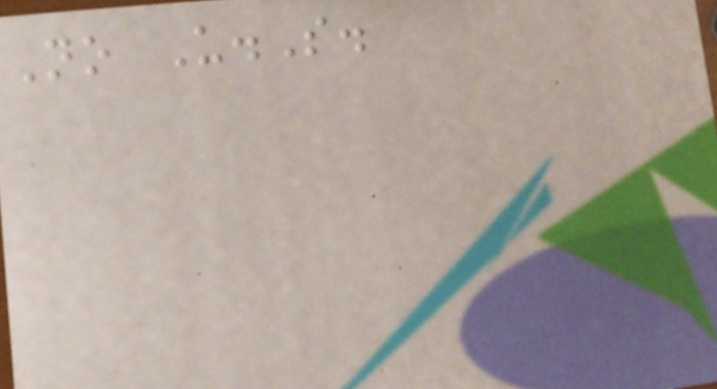No U.S.
